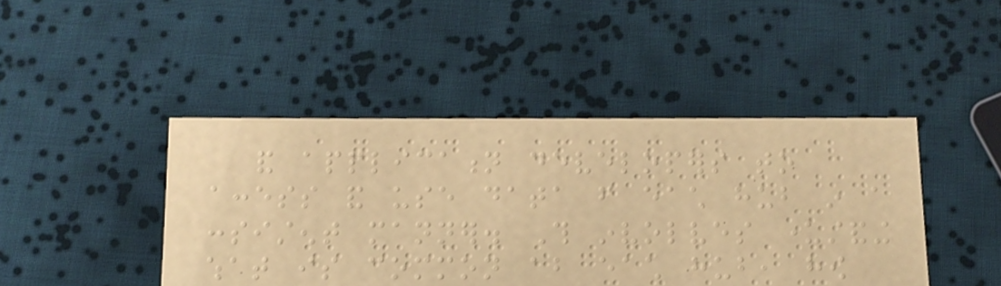and application developers to
access and use data from each hub in a
consistent manner. This involves understanding
what is common about each hub, how
